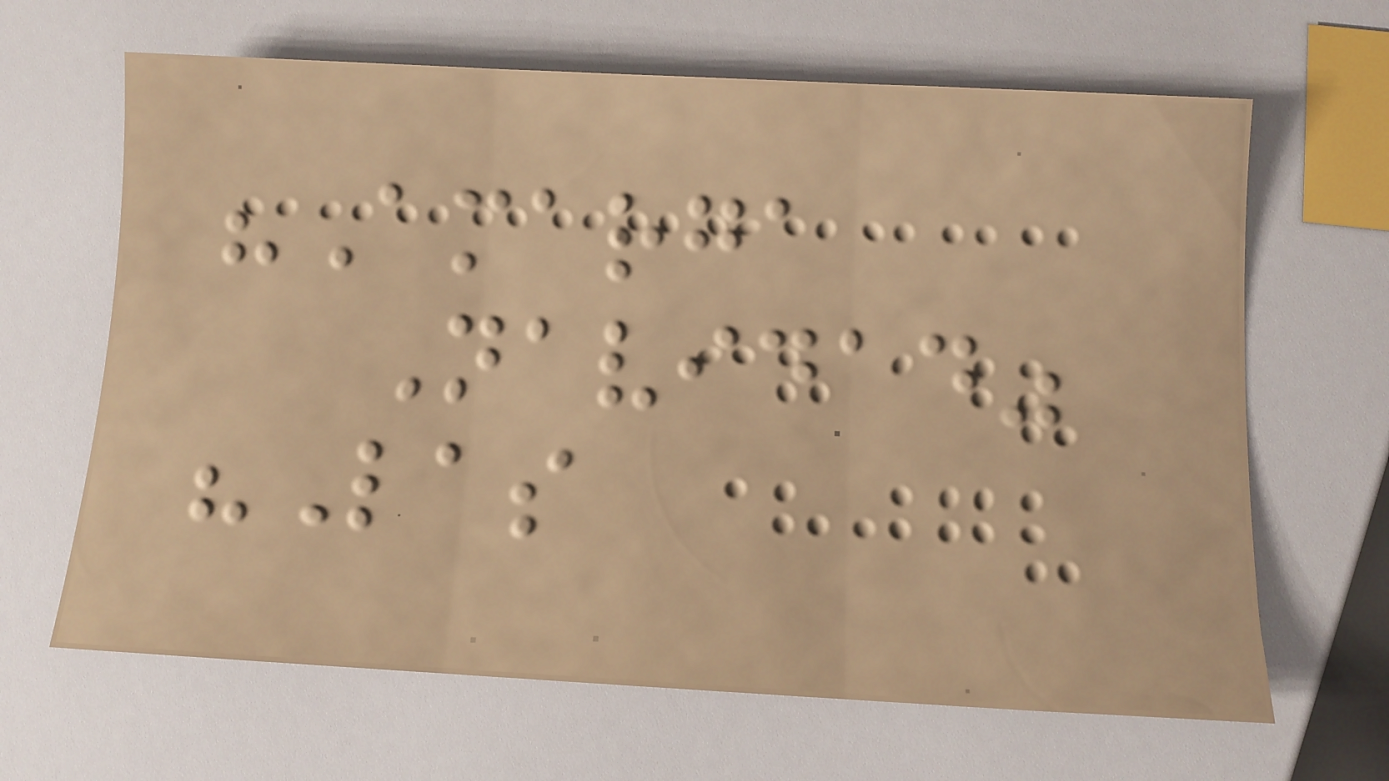"Amarga
Navidad"
"Las
